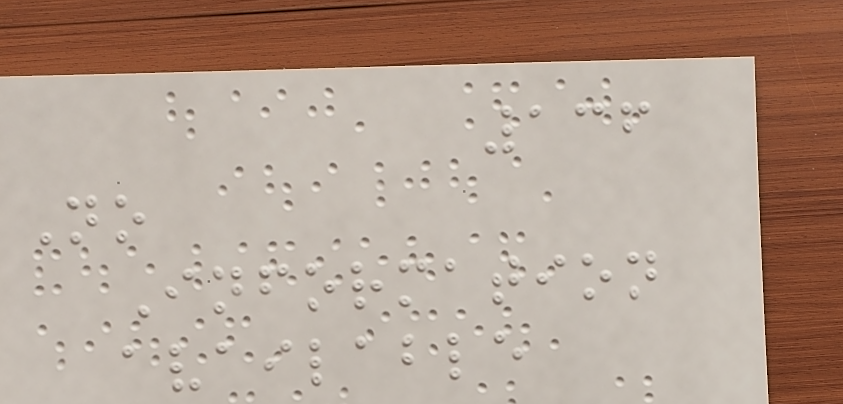136
No
Information
available
